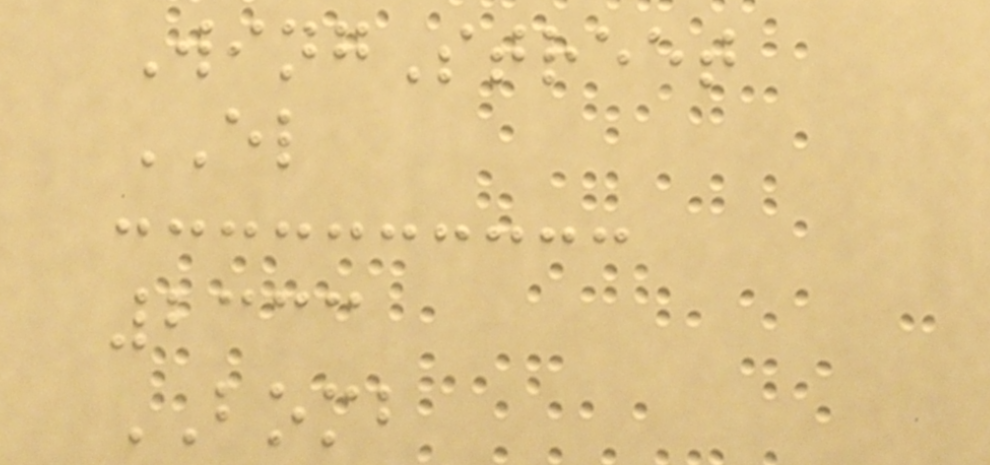WingStreet
EL
2333
BOMB
